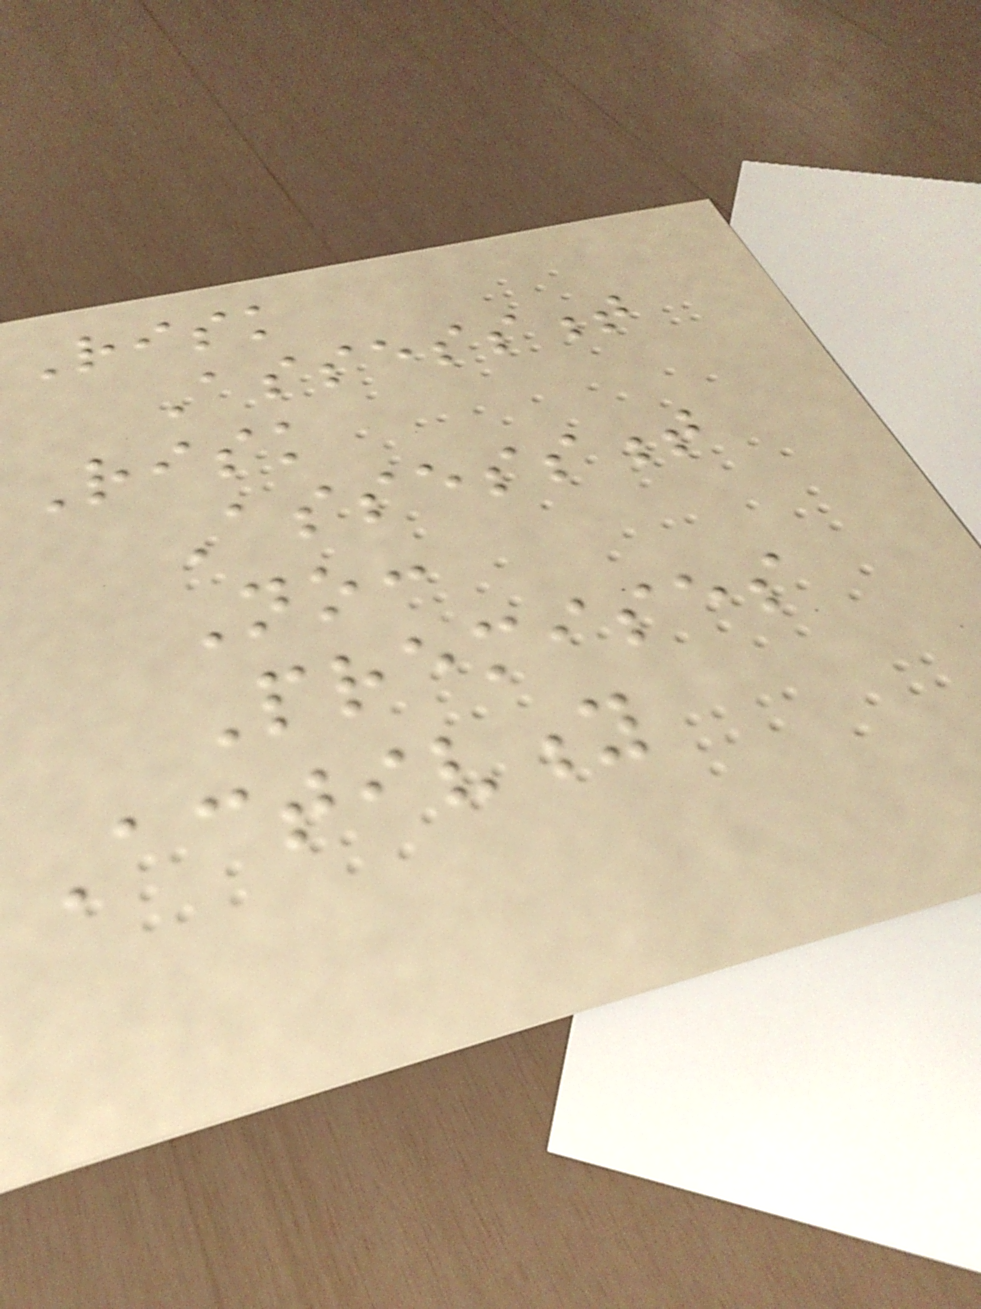Risk
Assessment
Risk
Assessment
No:
Premises
Activity
